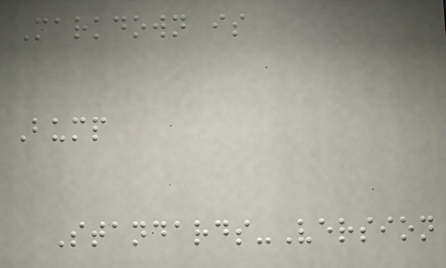Markdown is
Bump
Standards-Version
